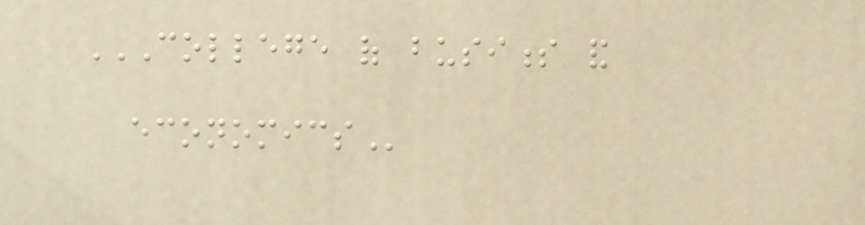COLLEGE OF BUSINESS AND
ECONOMICS
